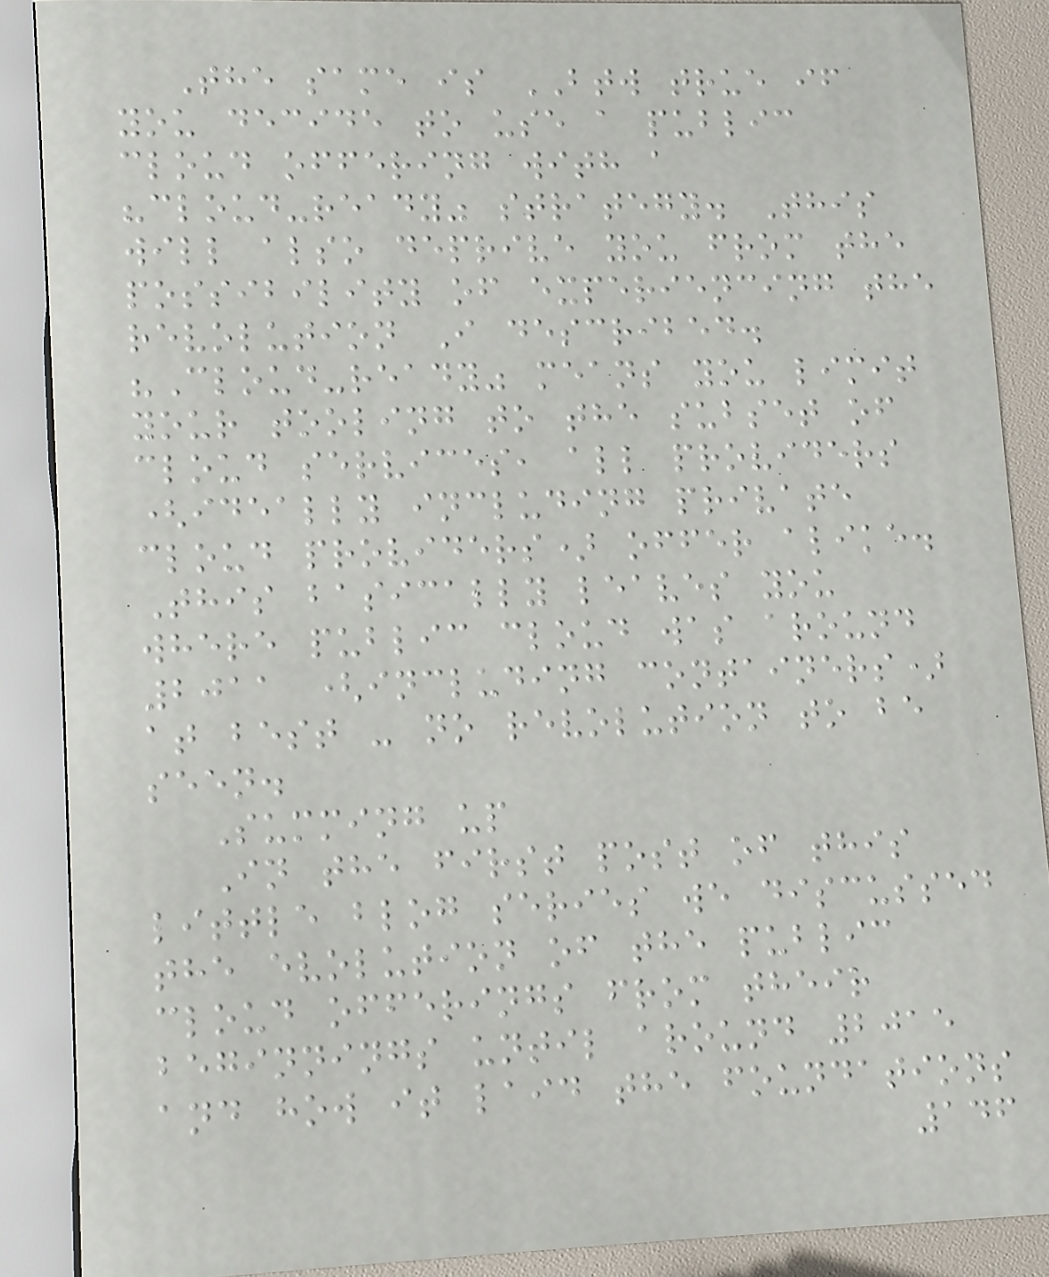The same is BTW true if
you decide to use a public
cloud offering with a
"cloud-ready" strategy. This
will also deprive you from the
possibility of experiencing the
revolution I described.
"Cloud-ready" means you limit
your tooling to the subset of
cloud services, all providers
(ideally including private
cloud providers) offer alike.
This basically leaves you
where public cloud was around
2011 (including containers)
at best - no revolution to be
seen.
Summing up
In the first post of this
little blog series we discussed
the evolution of the public
cloud offerings from their
beginnings until around 2015
and how it laid the foundations
146
